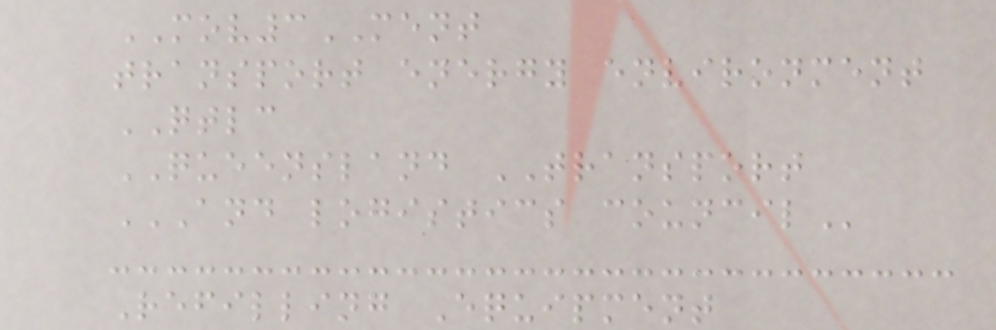MOV3MENT
transport energy environment
QTLC
QUEENSLAND TRANSPORT
AND LOGISTICS COUNCIL
Refilling Equipment
